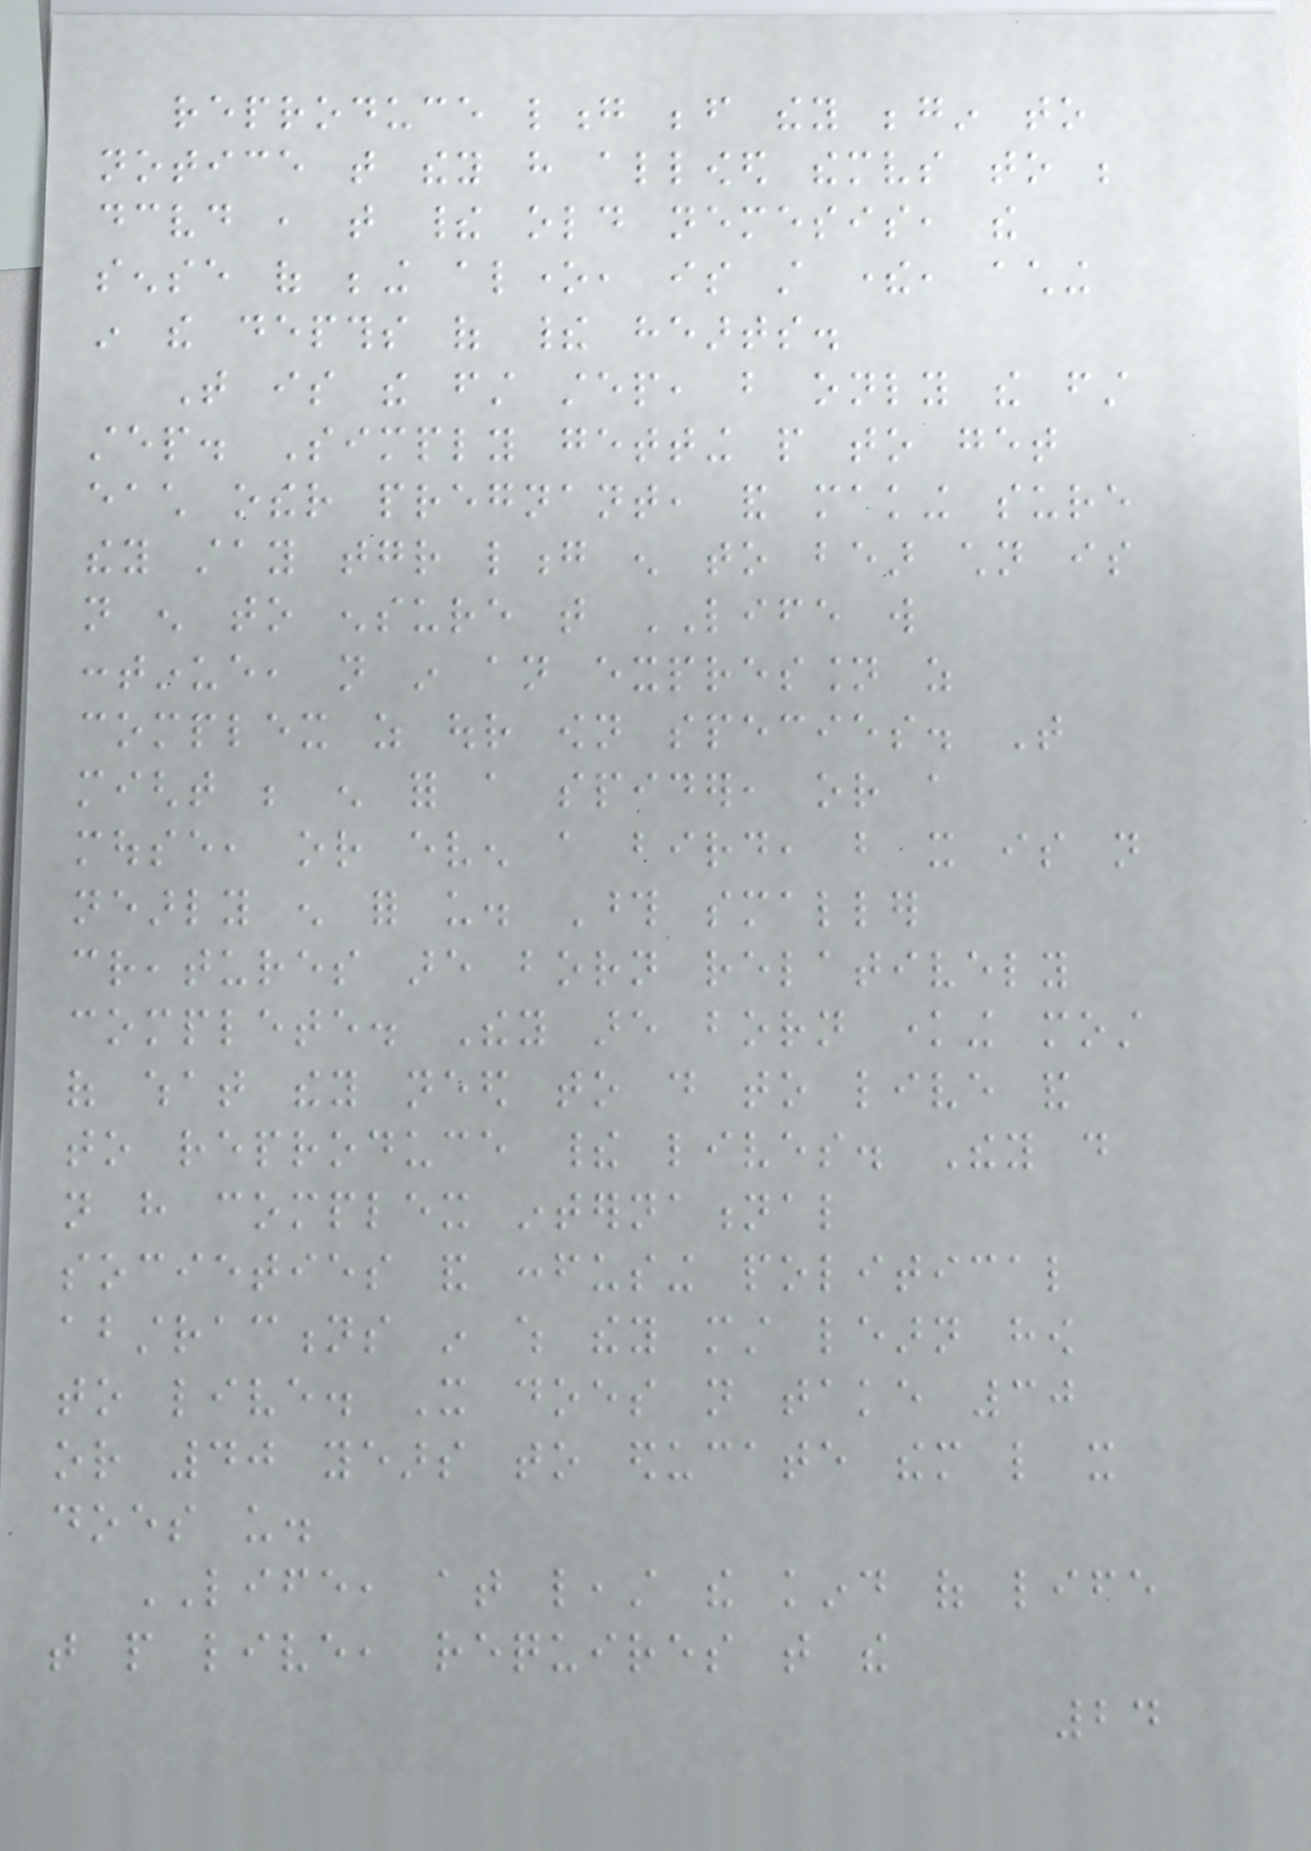reproduce long before they begin to
notice that they have allowed themselves to be
deceived , that their old nemesis, the
sense of being alone, is still there, aching
in the depths of their hearts.
That is the first step, but only the first
step. Simply getting people to get
each other pregnant, and making sure
they stay together long enough to bear children is
not enough to ensure that LIFE will
continue, not in an expression as
complex as our own species. That
might be enough for a spider, or a
mouse, or even a bird, but it is not
nearly enough for us. Those smaller
creatures are born relatively
complete. They are born knowing most
of what they need to do to live and
to reproduce their lives. They do
not have complex international
societies and confusing political
abstractions in which they must learn how
to live. It does not take 30
or 40 years to educate them like it
does us.
LIFE, at least the kind of life
that people live, requires that the
24
